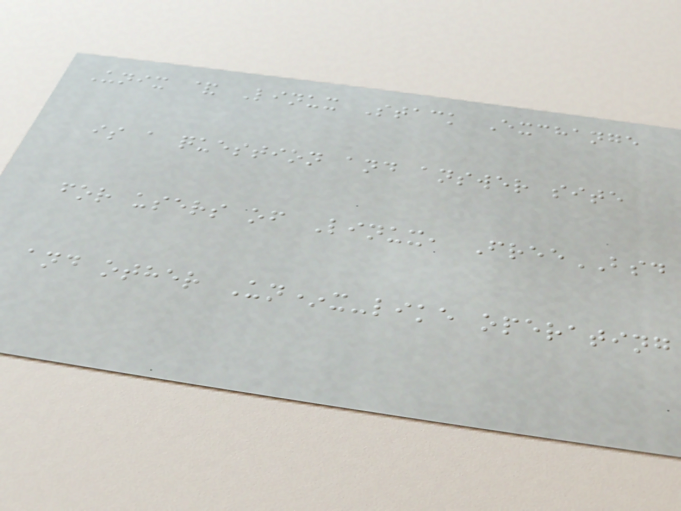Unix & Linux Stack Exchange
is a question and answer site
for users of Linux, FreeBSD
and other Un*x-like operating
